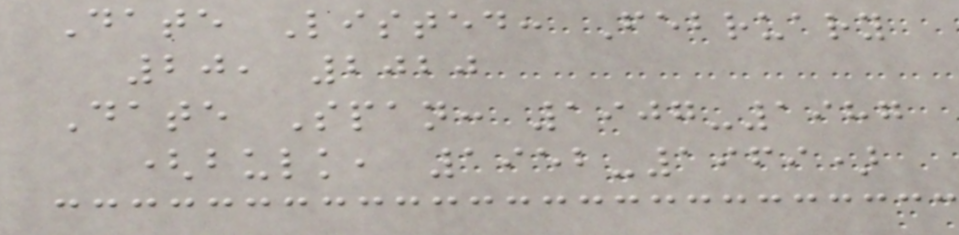Date Listed: February
20, 2020
Date Span: 1907-1987
(bulk, 1952-1969)
